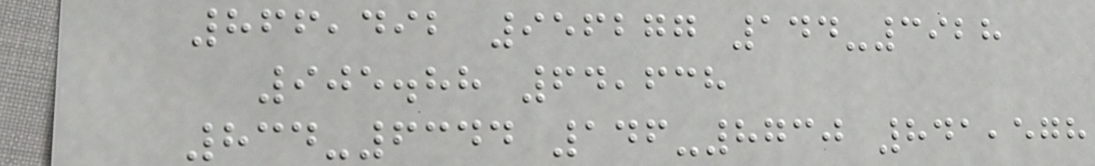866,492 956277 144-3928
905.88 64,638
834-6344 146-8730 841,578
